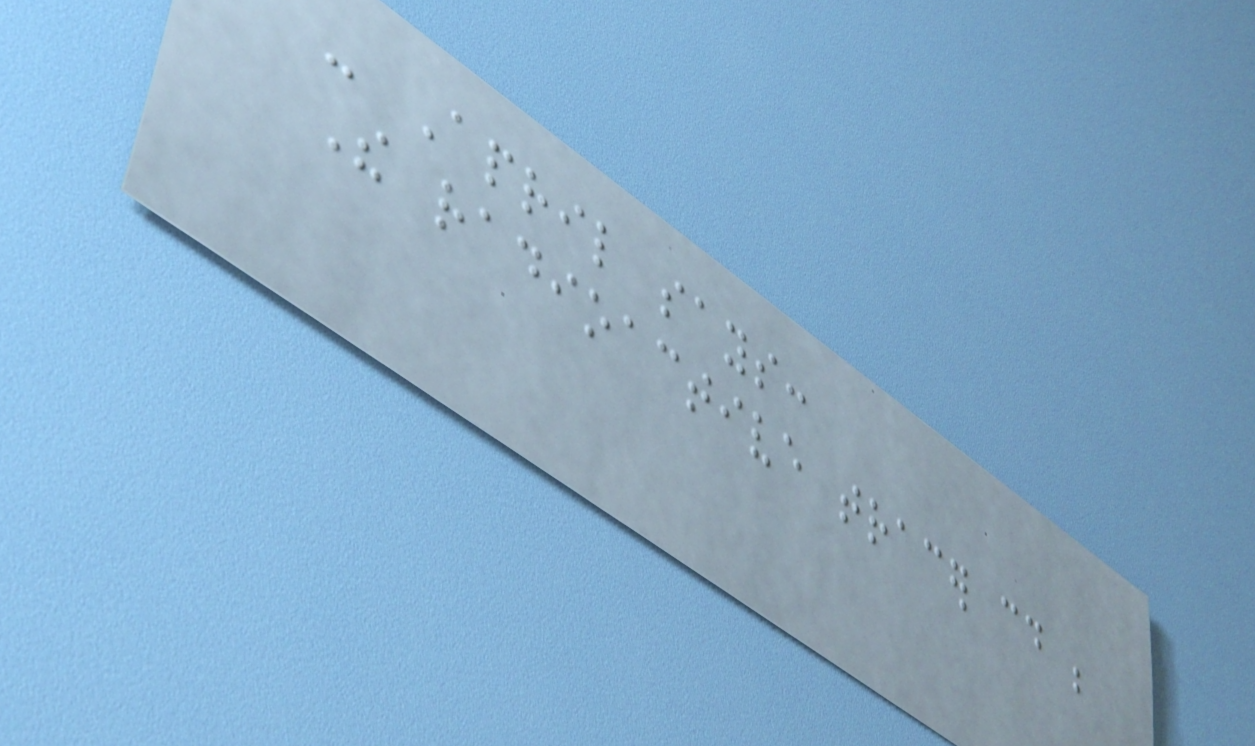- April says:
The radioactive tracer could be
